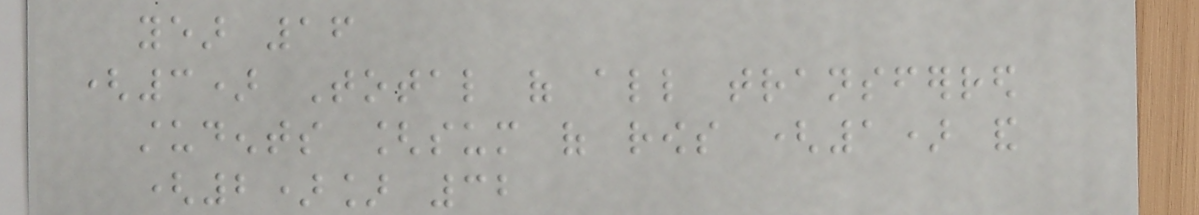year 16
(3) Total of all transferred
students [sum of rows (1) and
(2)] 32
